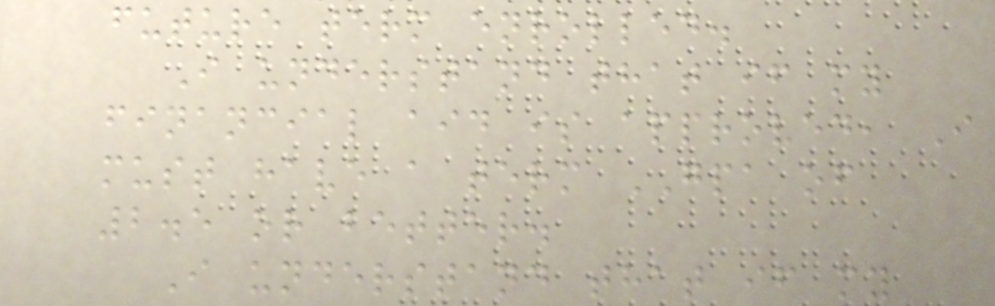future term enrolled.
I understand that if my
financial aid is approved, I
must have a term GPA of
2.5 or better.
I understand that if my
